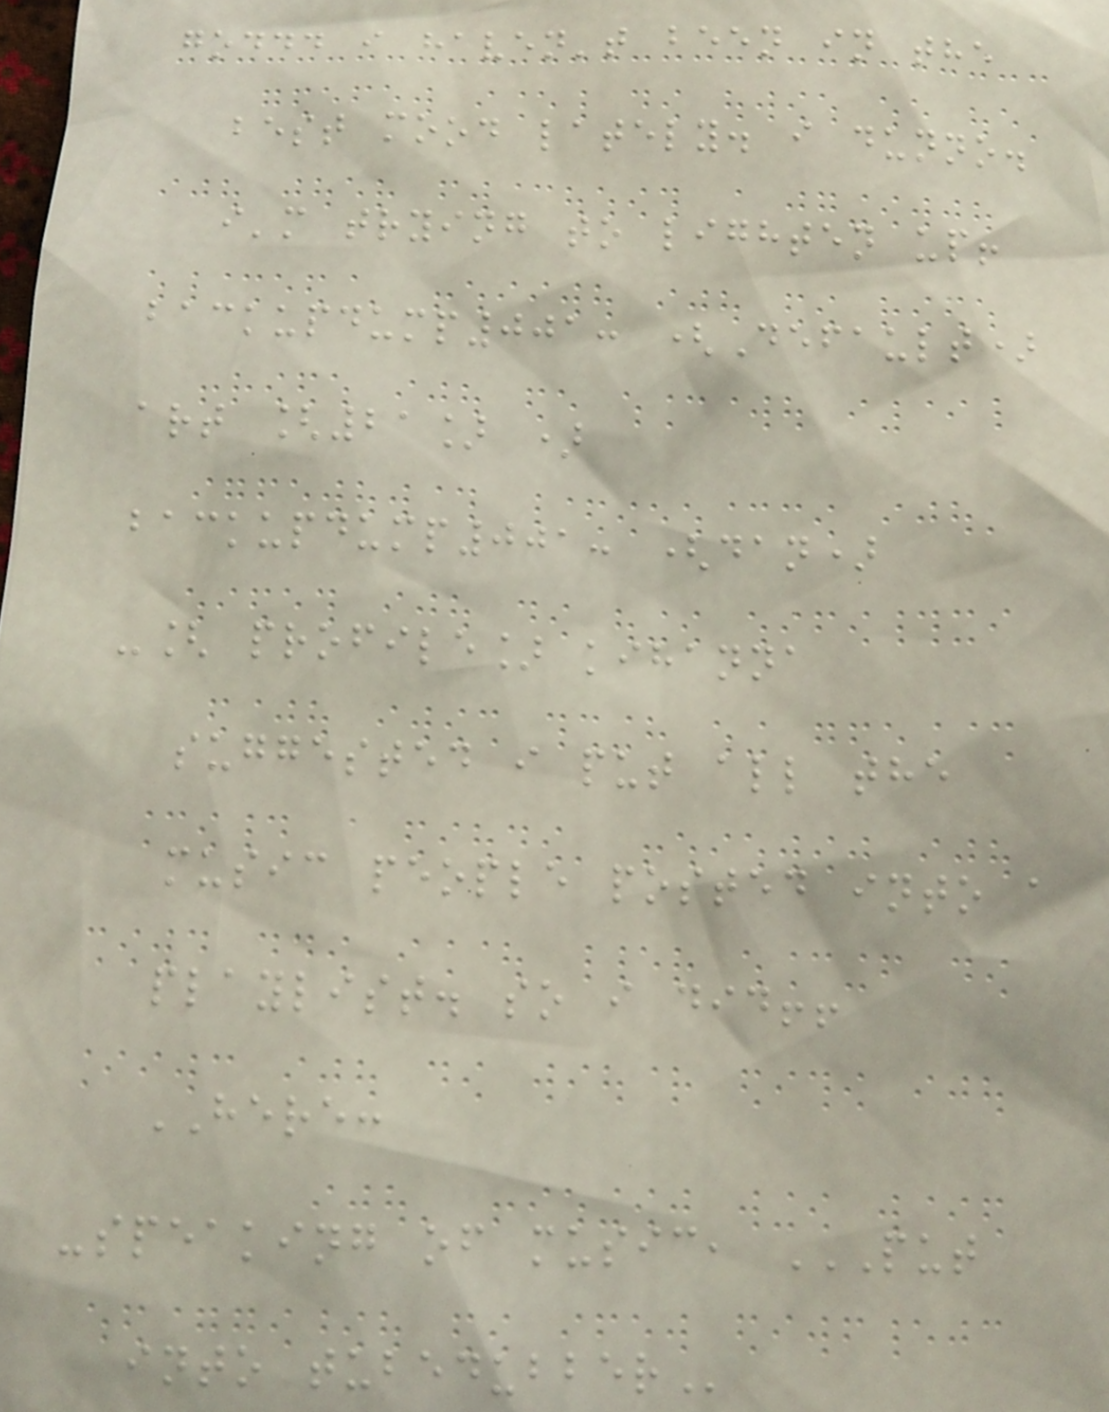goddd i haven't been in the
best mood lately. i dunno.
i'm trying to lighten up!
backupdump001: (Default)
art [21] )
backupdump001: (dan)
-[ profile] kihanna
suggested i put all the
music people posted into a
playlist. so i did!!
HERE:
-speaking of music, PUT
INTO TUBEDUBBER
